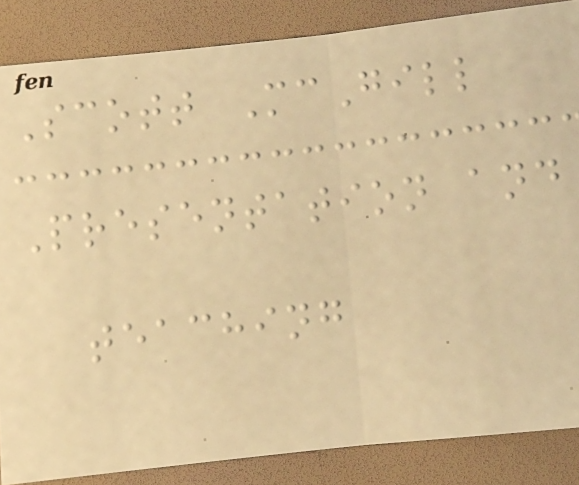Scott McGill
Presentation and
teaching
